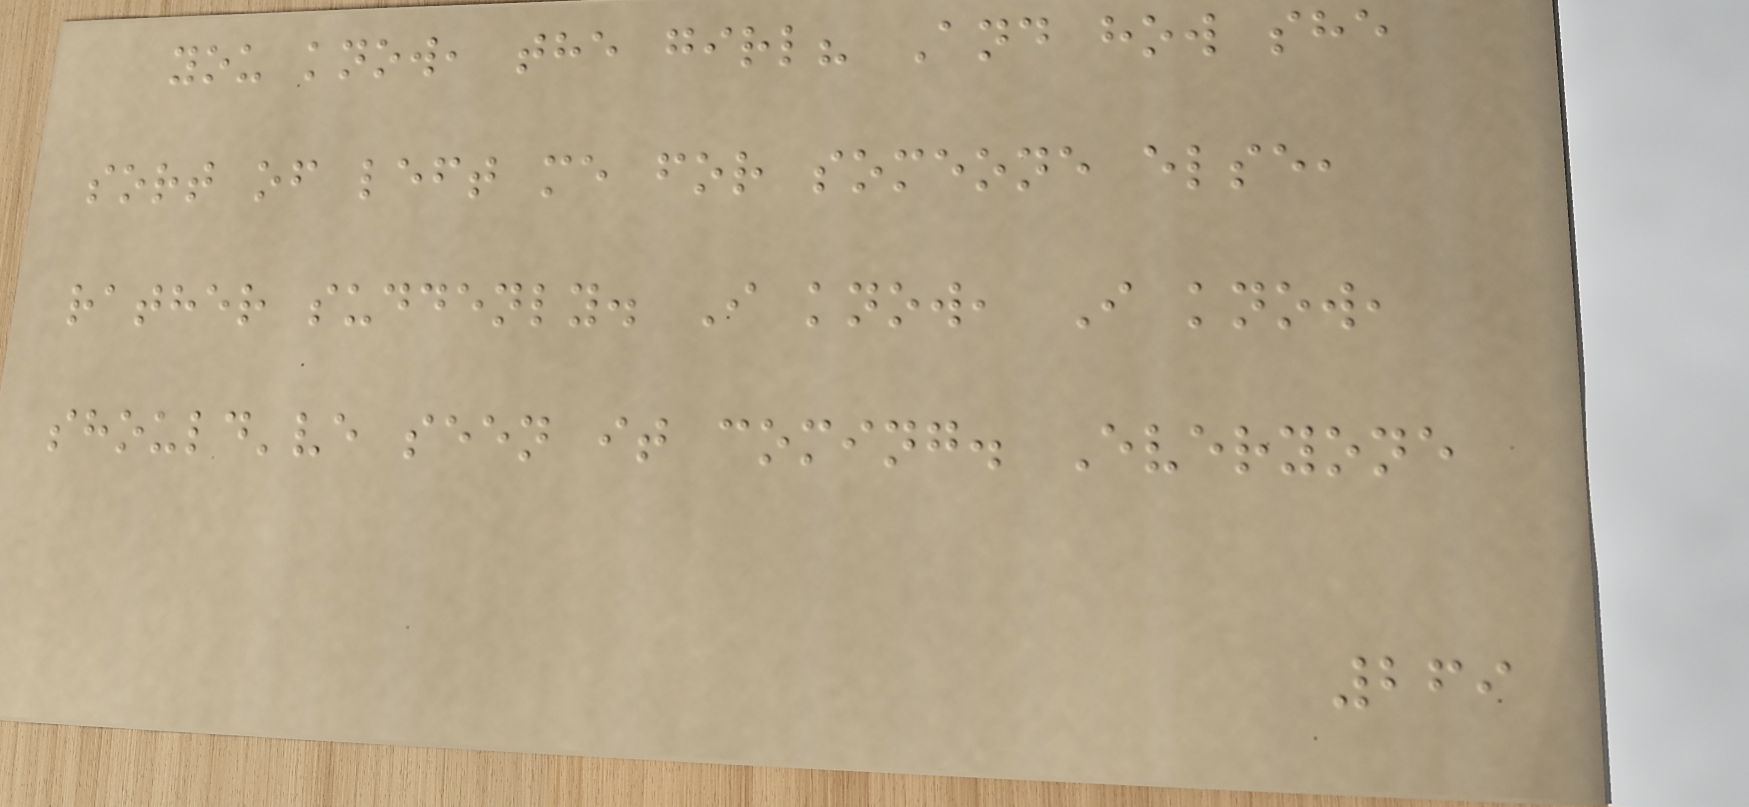you know, the girl? And how she
sort of left me for someone else,
rather suddenly. I know, I know,
should've seen it coming. Everyone
269
